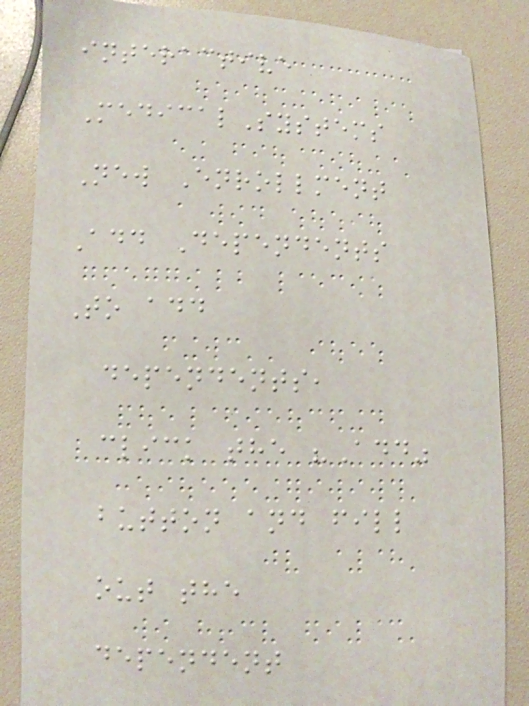interactive
MedicalSystems
New Enrollment
Add Dependents
To add
dependents,
click the "Add"
button and fill
out the
dependent
